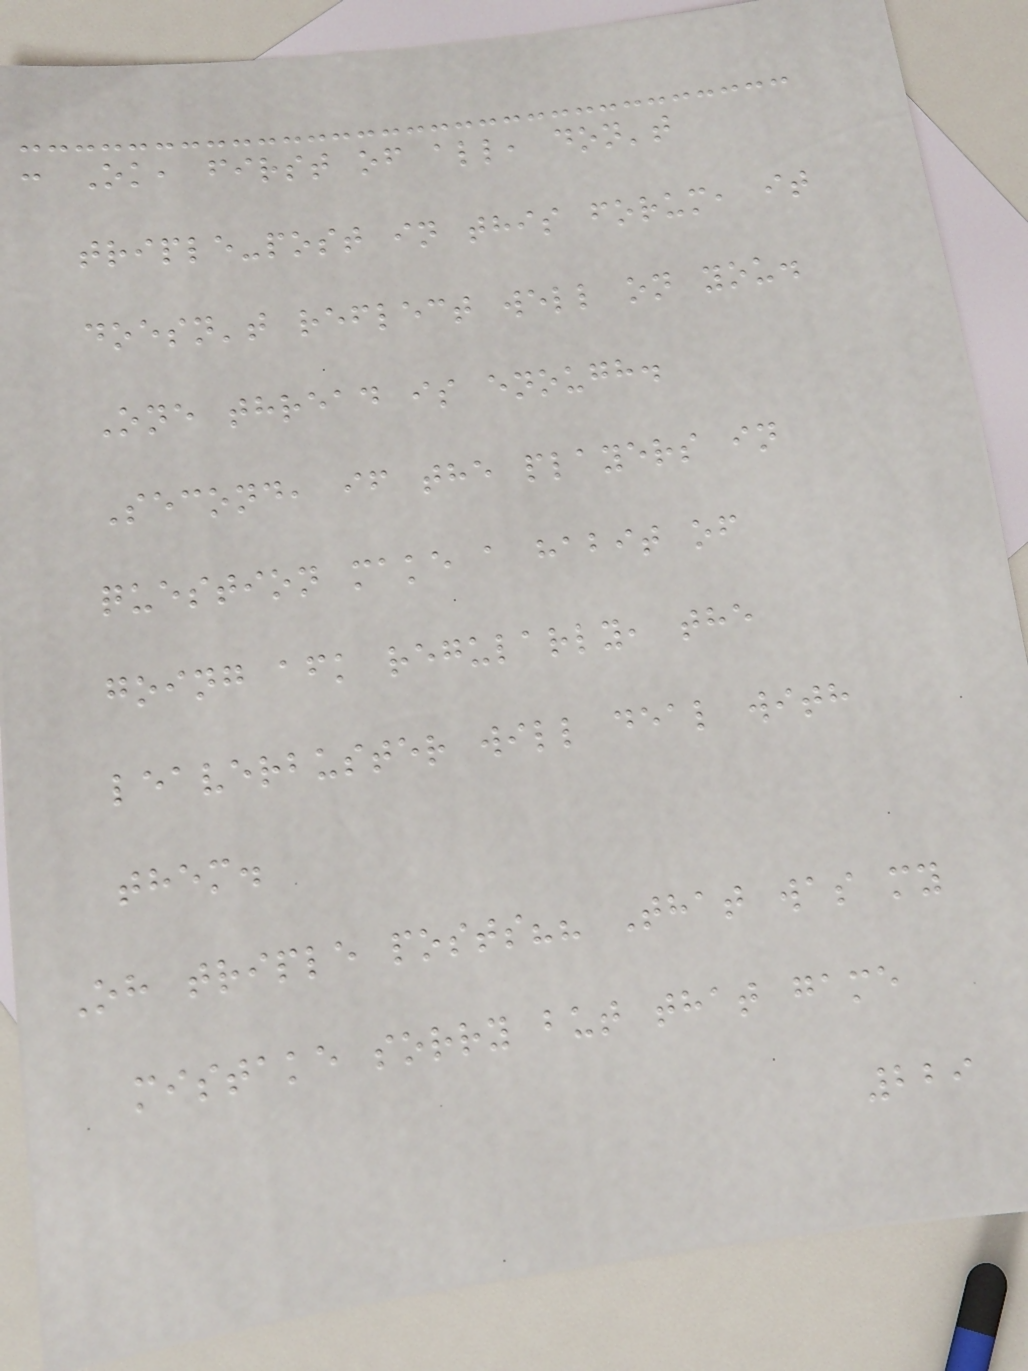: Ok, first of all, don't
triple-post in this forum, it
doesn't reflect well on you.
One thread is enough.
Second, if the players in
question make a habit of
going afk regularly, the
leaverbuster will deal with
them.
Oh triple posts?? That was my
mistake sorry but that game
229
